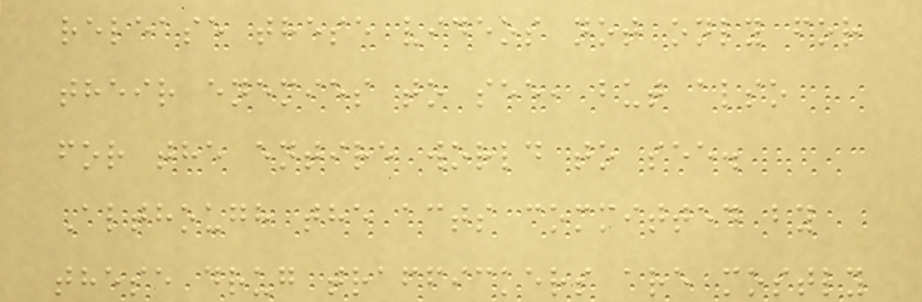release these videos not only for
their enemies to see, but also
for the entire world to see.
Although the acts committed by
these drug traffickers are mostly
